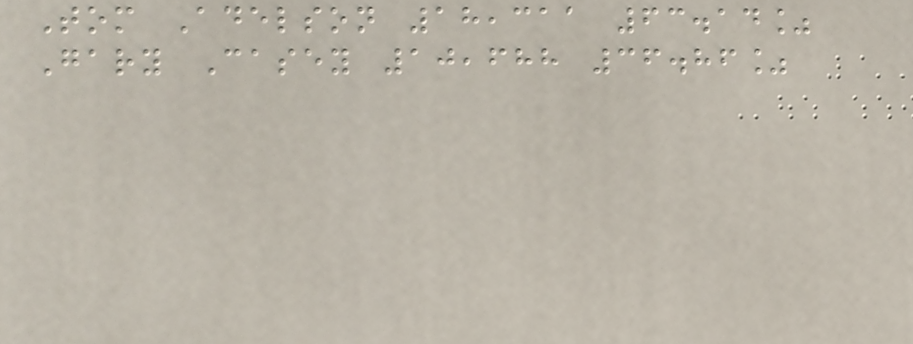Tom Adelson 18,311 63.14%
Gary Casey 10,688 36.86%
